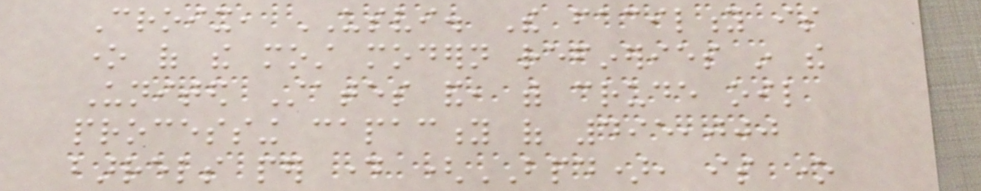Croix, USVI. The facility is
one of the most modern refineries in the
United States and, with crude oil
processing capacity of 495,000
barrels per day (BPD), is one
